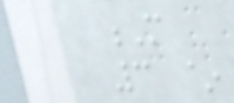M
3 ~
